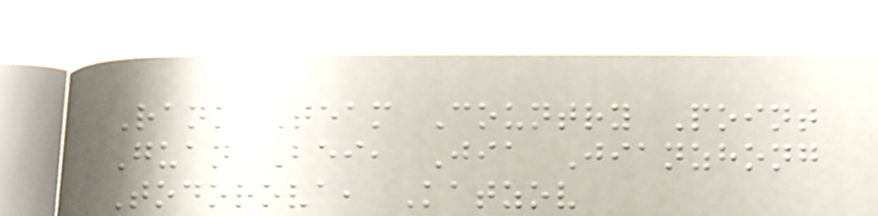Rank Team Country Point
Guan Bei, Jia Jianzhong
Todorova, Katzov
